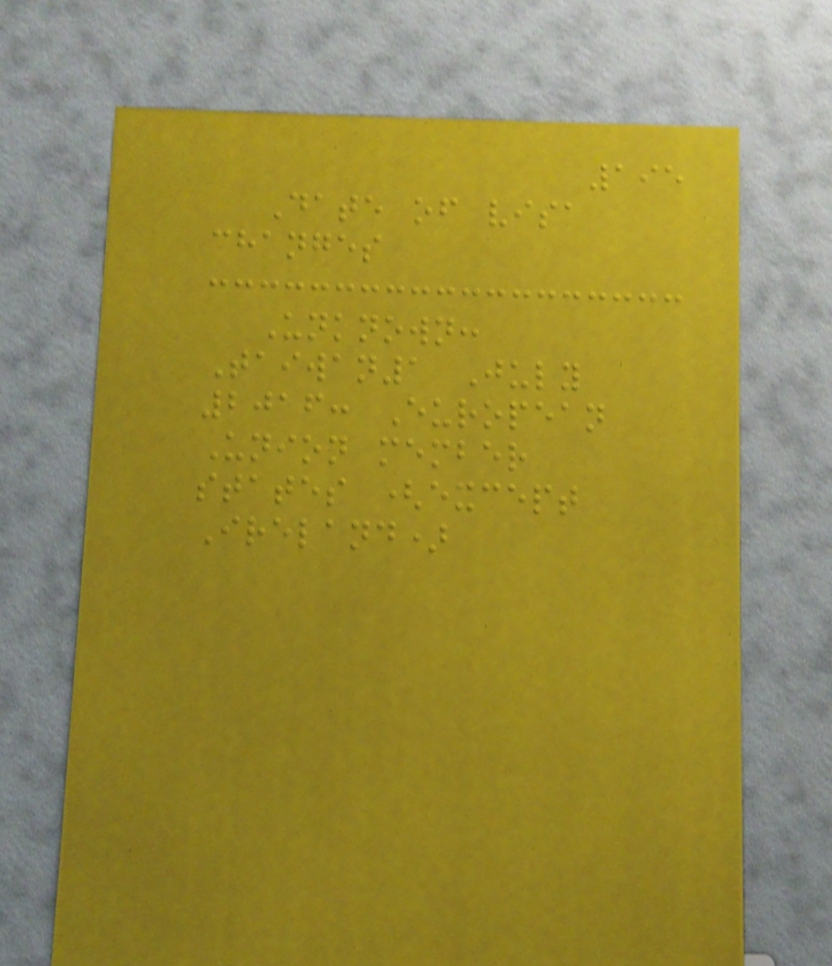195
Date of visa
changes
Unknown:
Taiwan1 July
2016: European
Union member
states (except
Ireland)
